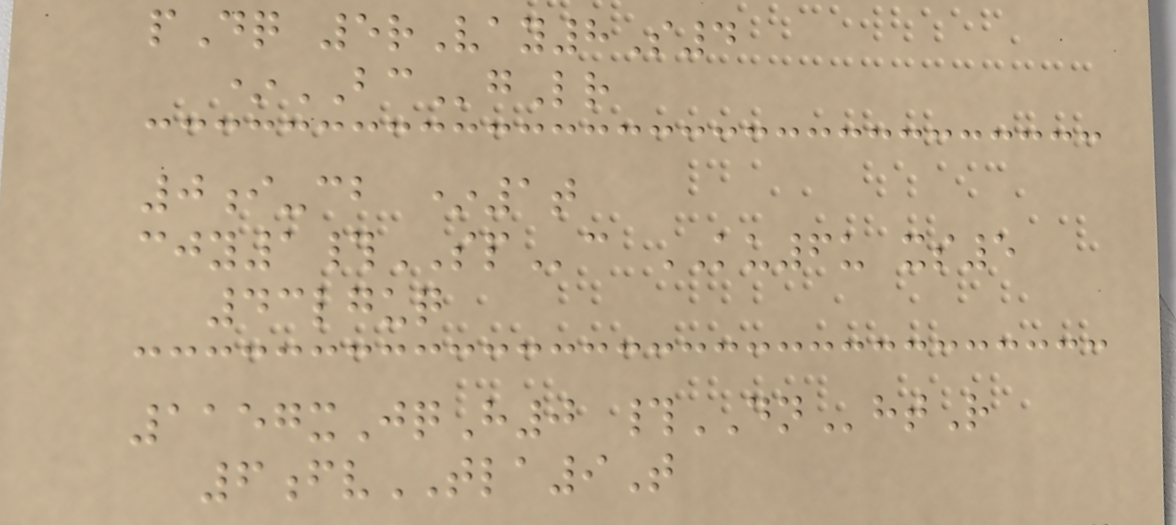pDq 5rVay8S4
*BCgLr
0i-cb *1t
cjy1#SPc KU6u xs5
43lguq
1157xJqH0 #DNhtR
6fvTLA9T
